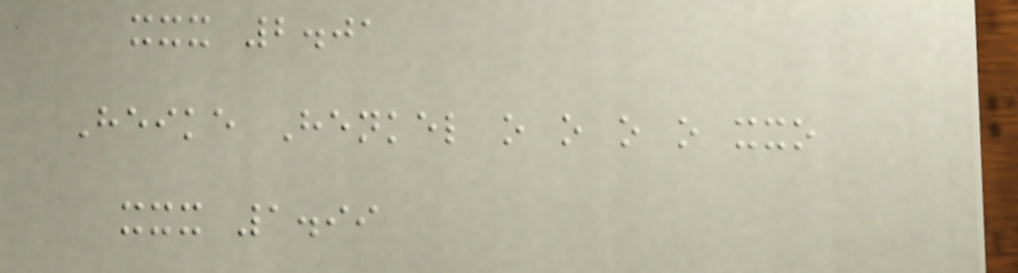xxx 2.01
Heike Henkel o o o o xxo
xxx 1.99
